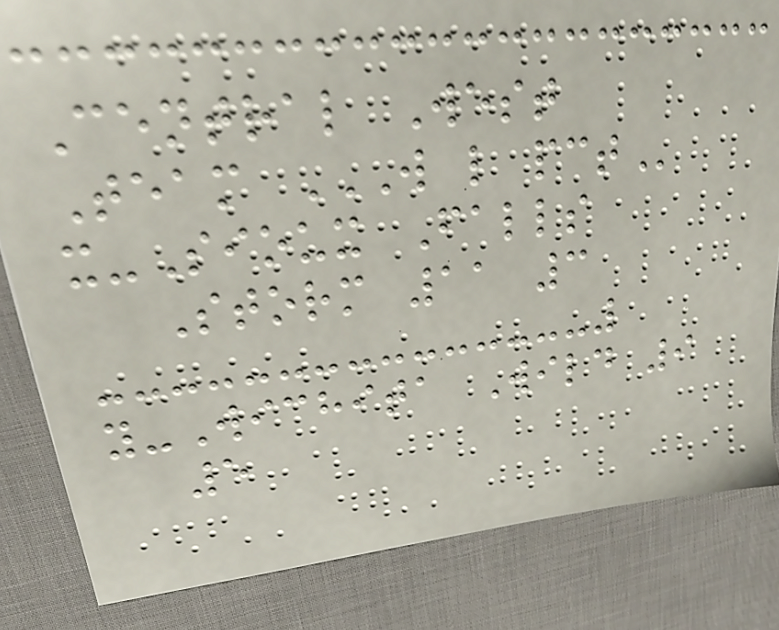Central West
Team W L PCT
x-Sioux Falls
Storm 11 3
y-Wichita Wild 9
5
